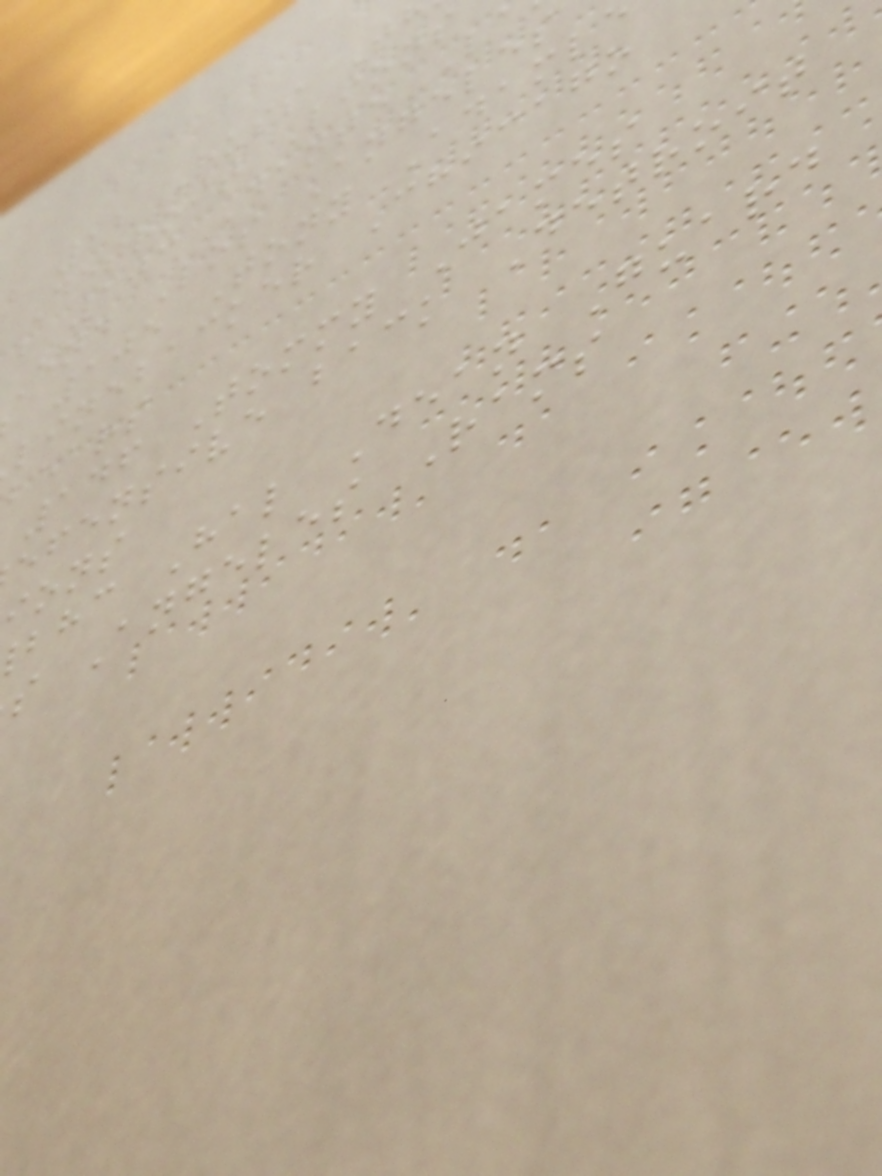b 12 Russ T
Detroit Lions
b 103 Dante L
End Los Angeles
105 Tony Adaml
linebacker Chicago
bears
146 Tommy James
efensive back Detroit
ions
bhc Hal Dean Guard
s Angeles Rams
